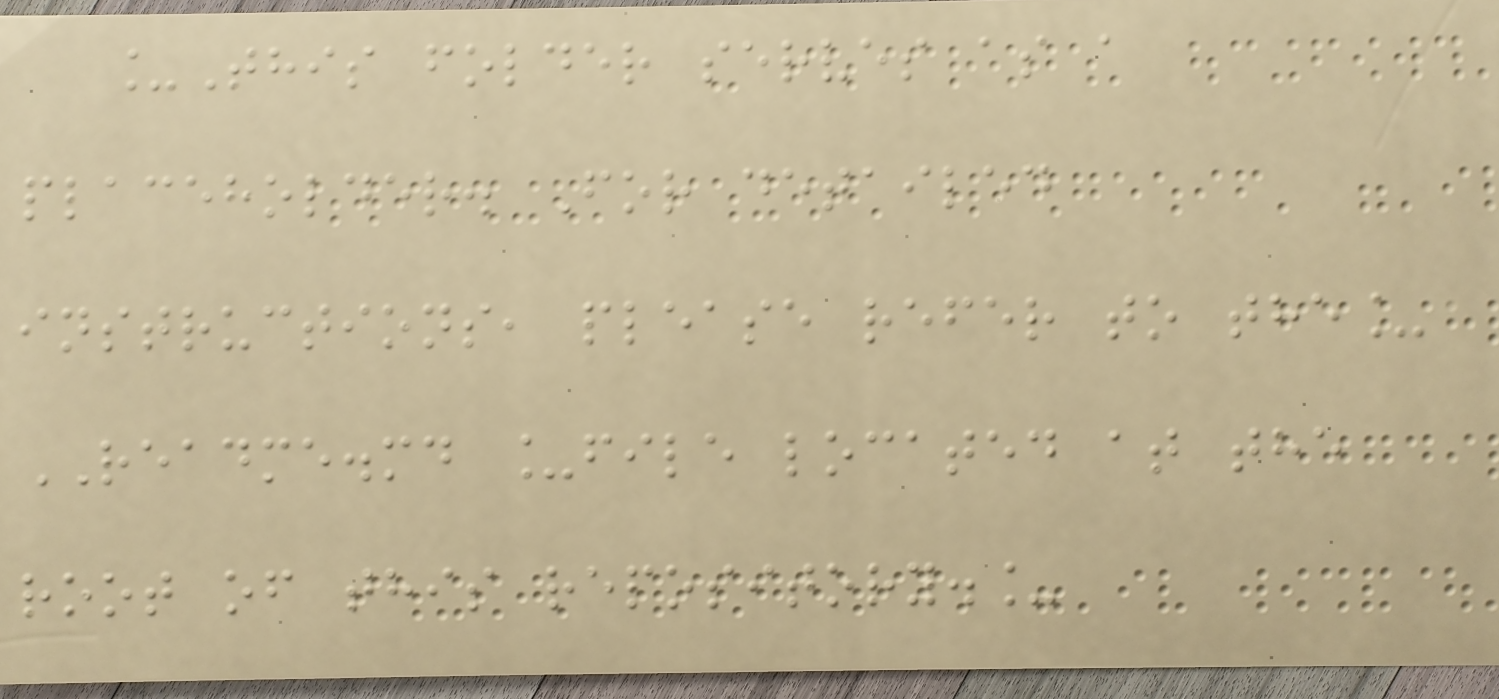_This folder serves as a
placeholder. For detailed
instructions, please refer to the_
README.md _file located at the
root of this repository._
